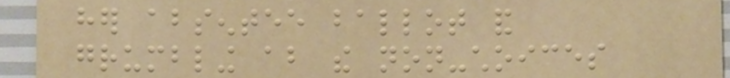her absentee ballot and
grumbling about the non-choices
